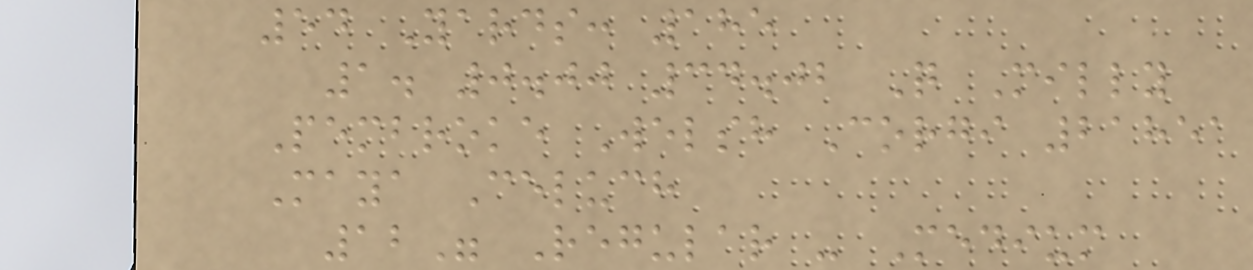54 Yards: 185
1. 0.00 34.02 Q Milly
Pembroke Welsh Corgi 21851
Maya Celuch
12" Regular - Medium
